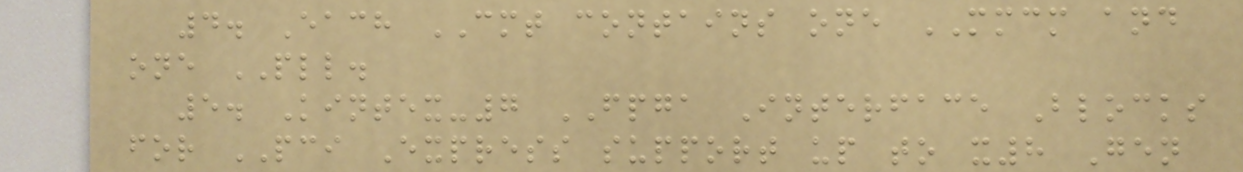4. Each CMT contains one MMCM and
one PLL.
5. Kintex-7 FPGA Interface Blocks
for PCI Express support up to x8 Gen
